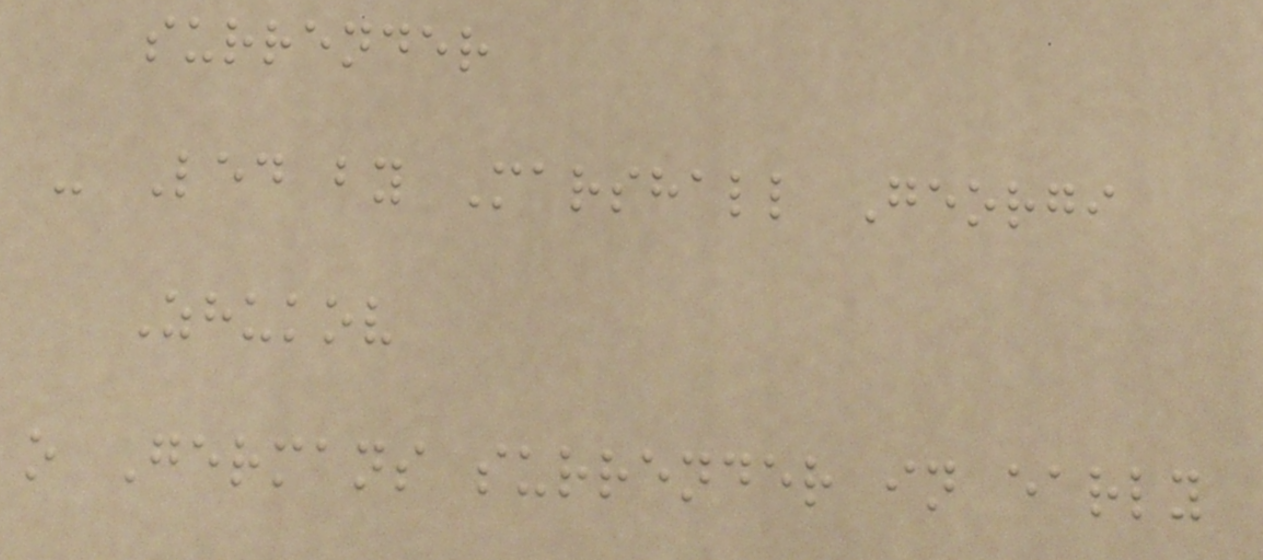surrender
- Led by Marshall Georgi
Zhukov
o Germans surrender in early
